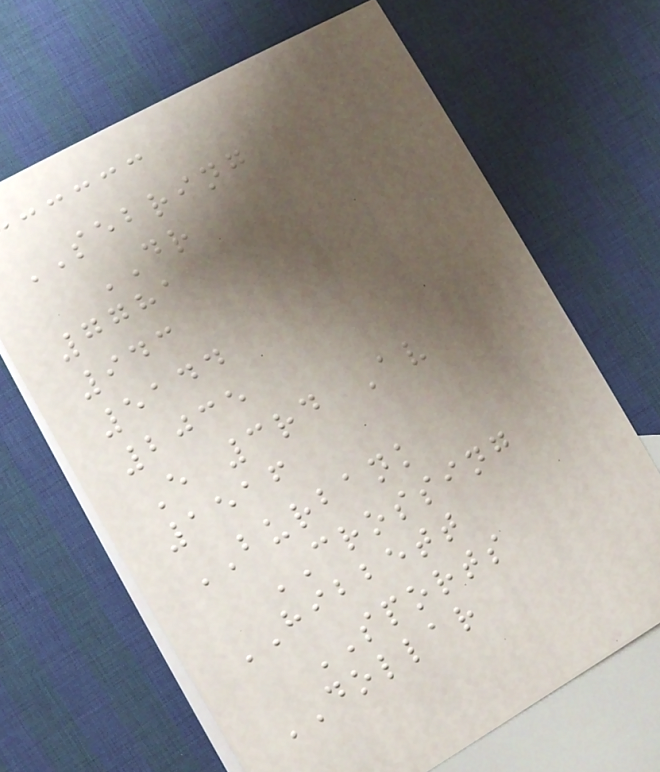SEBRING
DR
7781
943
5144
2035
E 3rd Av
1516
BURBANK
CROSSING
HIBBETT
SPORTS
DOLLAR
